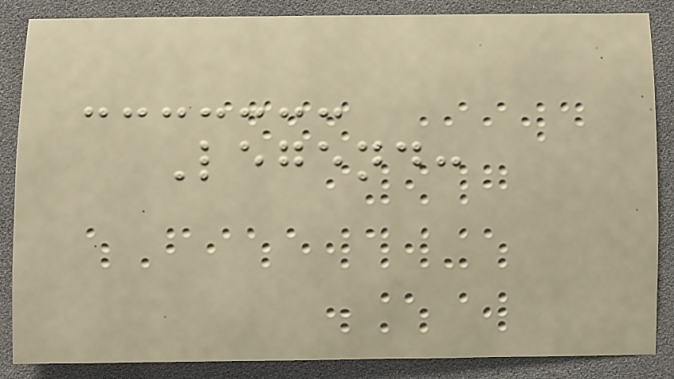Legend:
